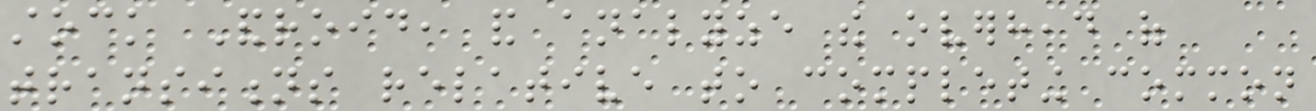stock Android, and analyze the overhead of
transitions relative to completing common
